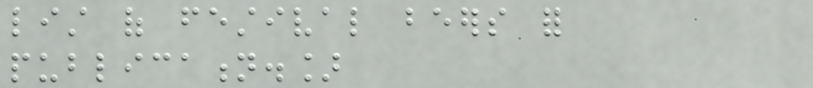list of festival beers for
publication.]
